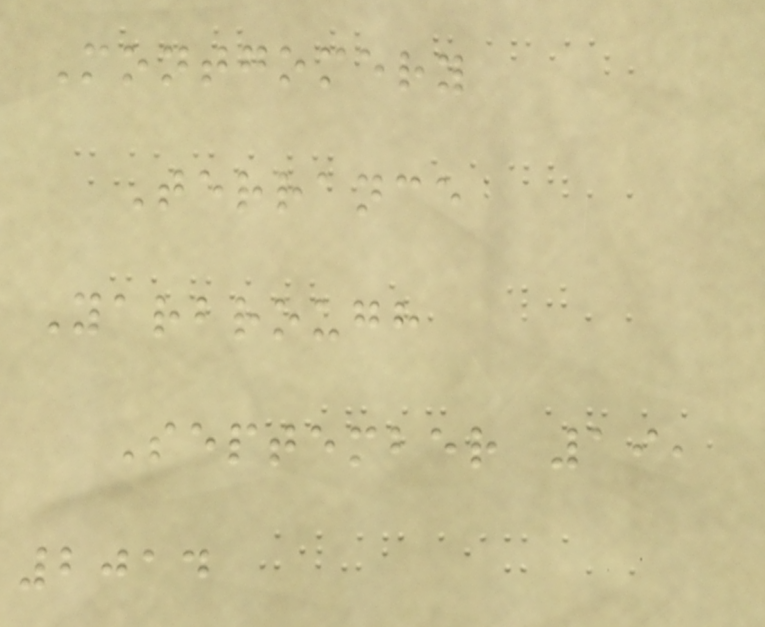Montgomery
Terrance
Yarbrough
September 19,
2014
